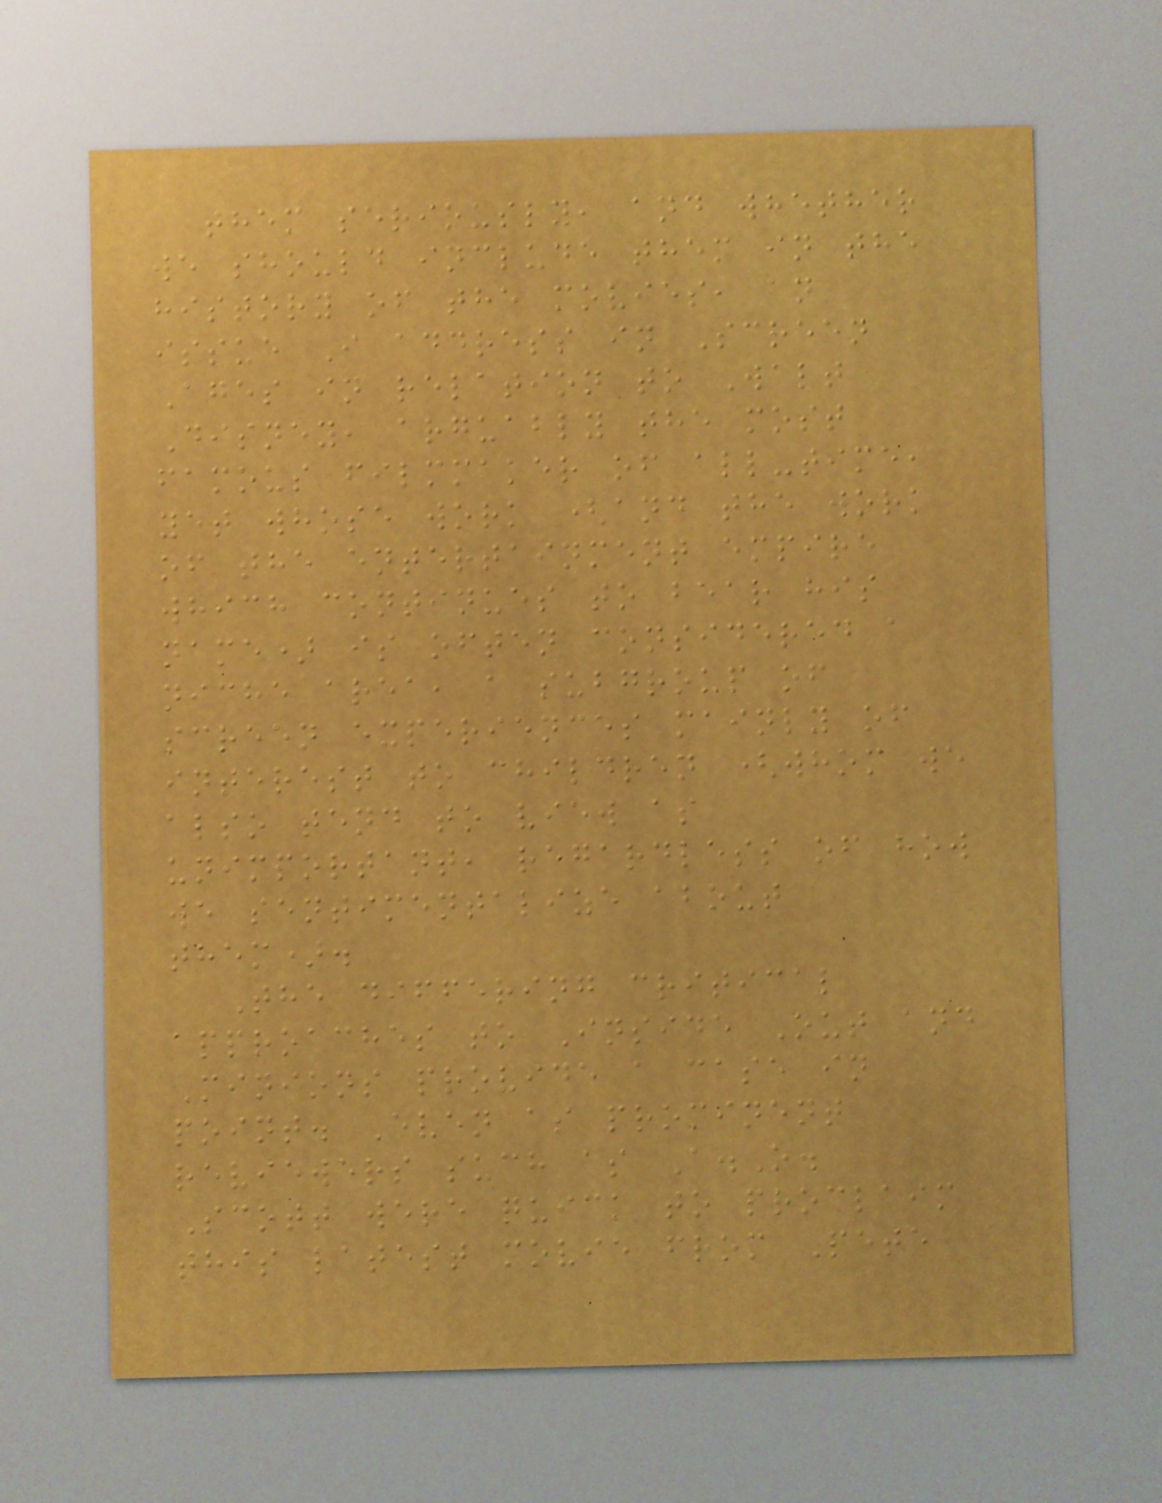them seriously, and whether
we should include them in the
history of the movies, an
issue I address in Screen
Ages in relation to Walt
Disney, arguably the most
famous filmmaker of all-time,
yet whose work (and the work
of the entertainment empire
which continues to bear his
name) is often considered a
niche area, a subgroup of
screen experiences mainly of
interest to children (whom we
also tend to view as
unimportant, regardless of how
we sentimentalize about
them).
The differing critical
approaches to Inside Out and
Minions provide a case in
point. Even as prominent
reviewers such as A.O.
Scott were quick to proclaim
this latest movie from Pete
